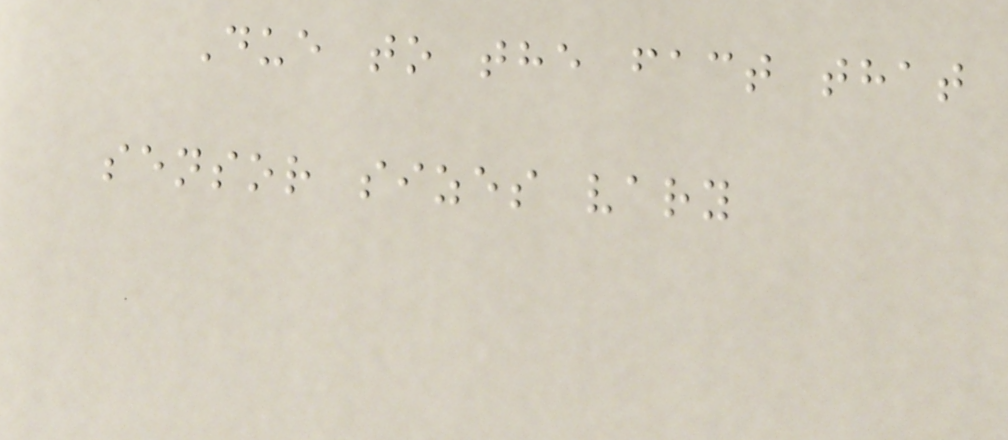Due to the fact that
sensor sizes vary
